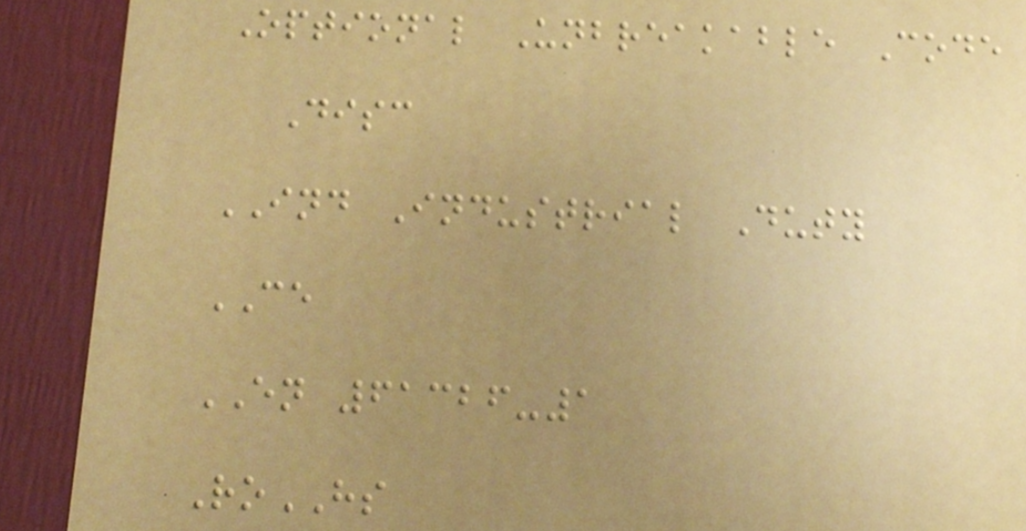Optional Unbreakable Code
Disc
IND Industrial Duty
CE
EN 61326-1
RoHS
